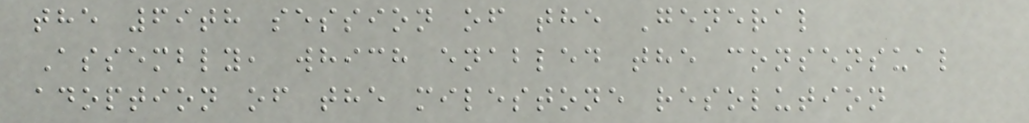the 69th session of the General
Assembly, which enabled the consensual
adoption of the milestone resolution
